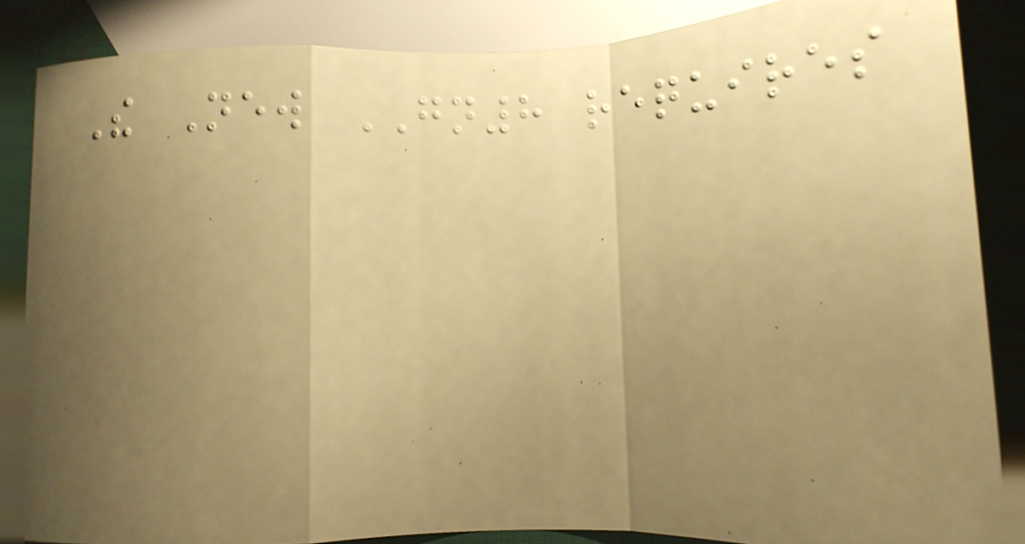The New GN8 requires
